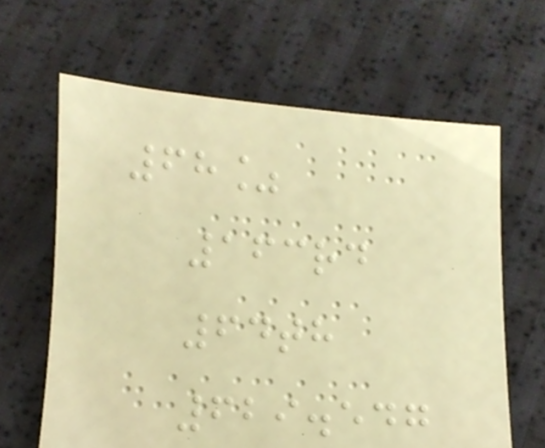68%
163rd
64th
629.547
